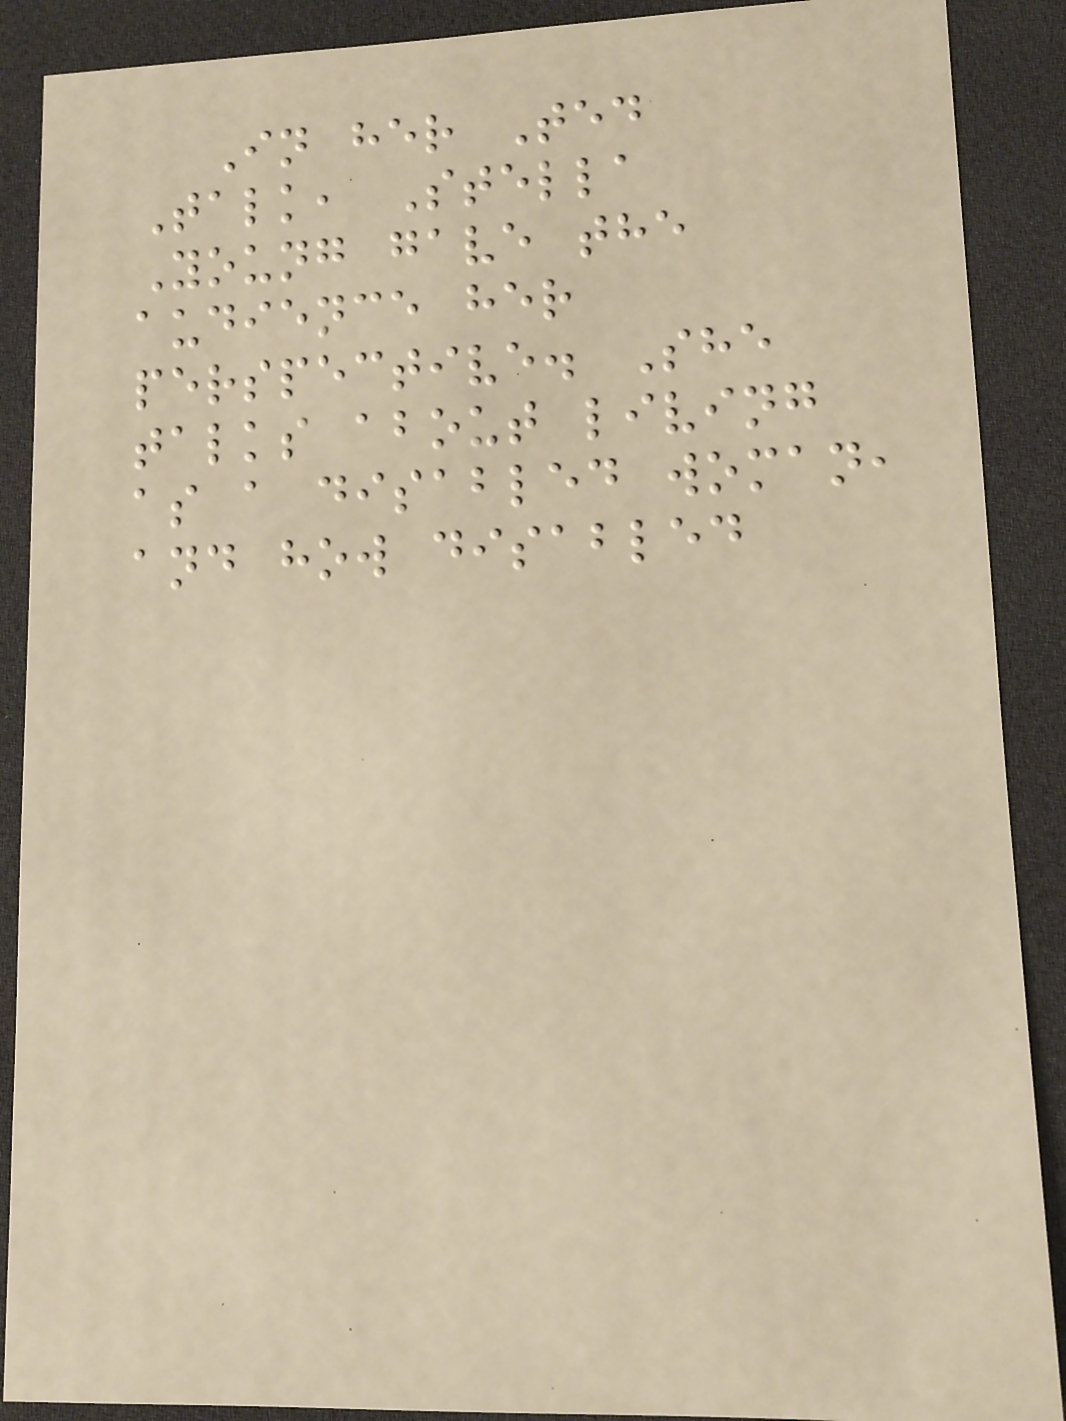In her Ted
Talk, Stella
Young gave the
audience her
perspective. She
talks about living
as a disabled woman,
and how disabled
